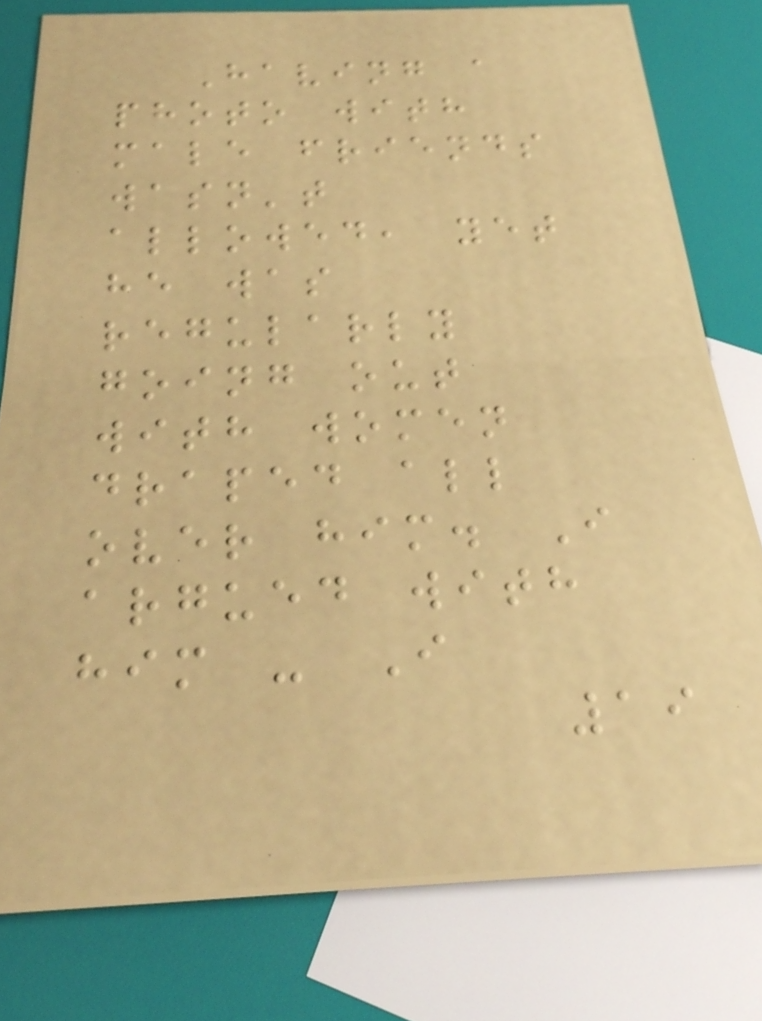Having a
photo with
male friends
wasn't
allowed, yet
he was
regularly
going out
with women
draped all
over him. I
argued with
him - I
19
